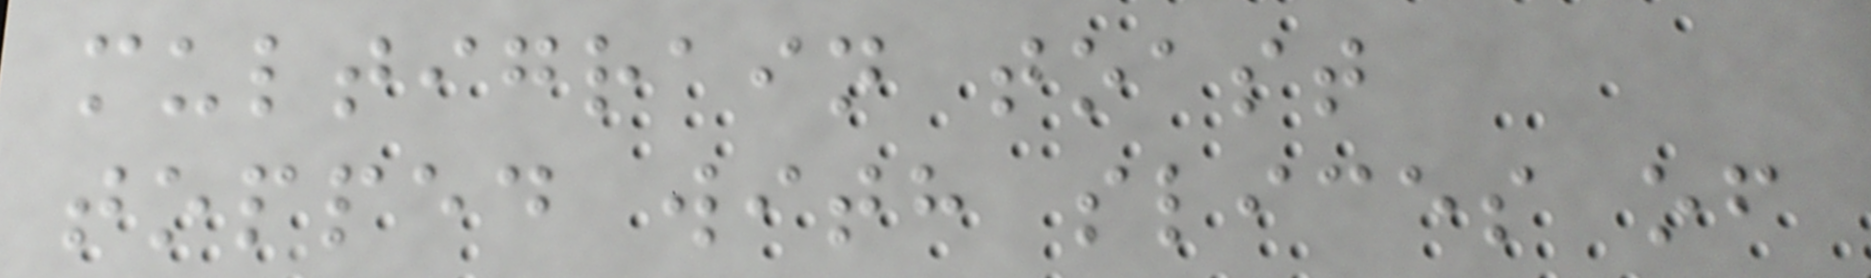multigrain toast
topped with slices of
